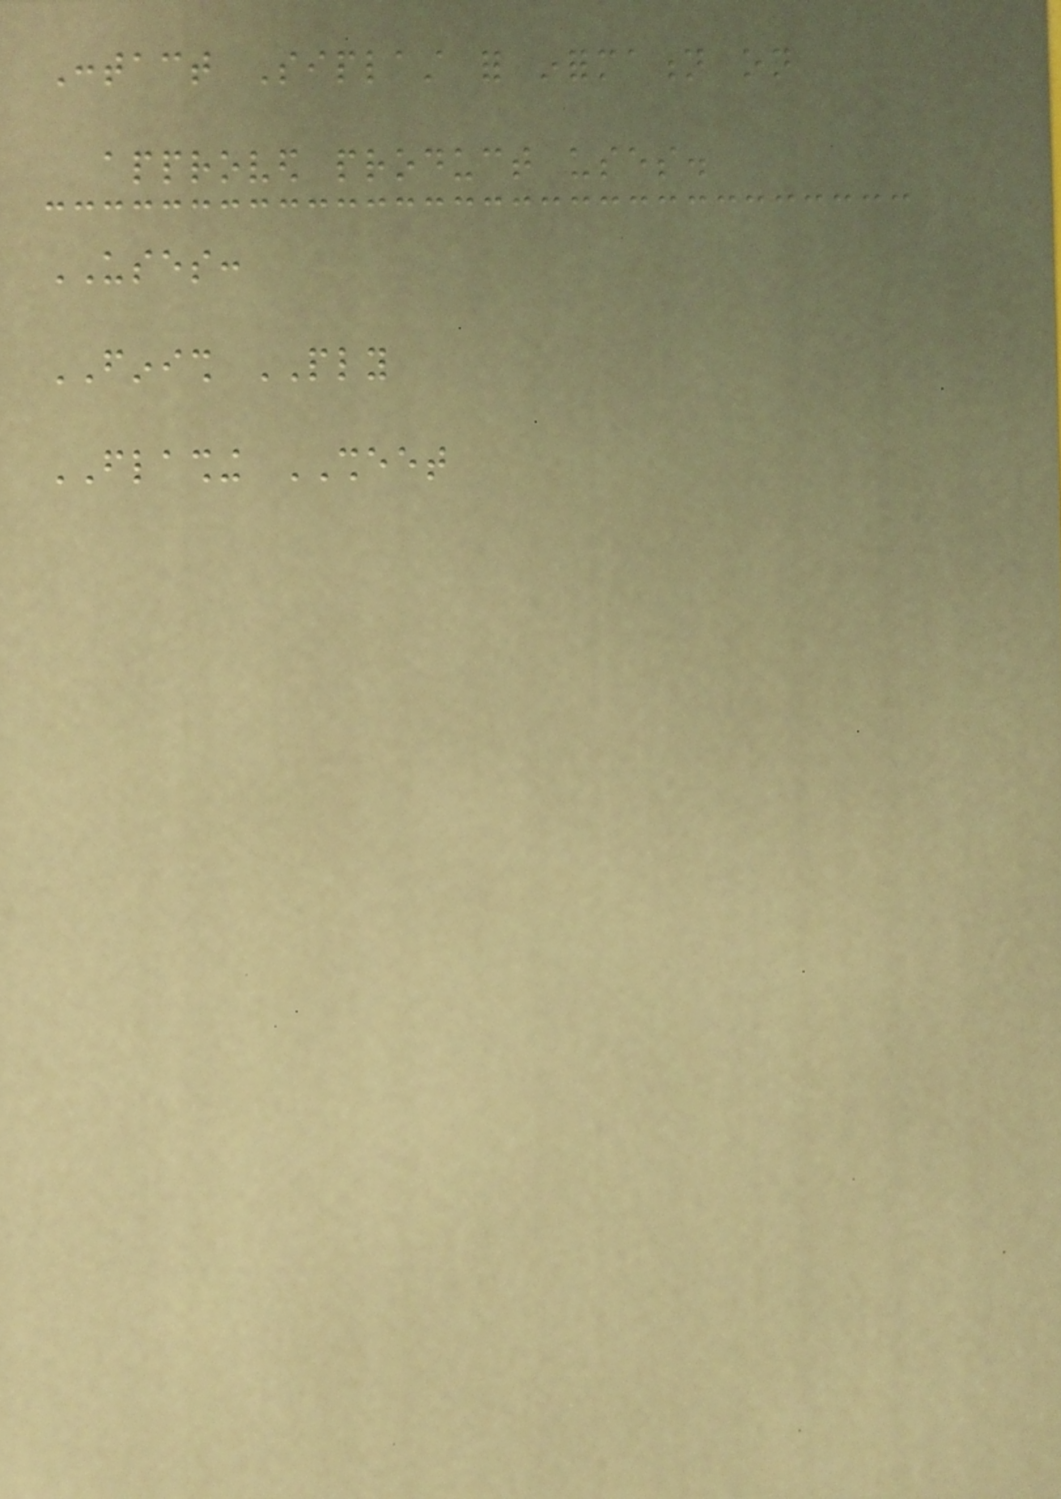Contact Siplast for information on
approved product uses.
USES:
FINISH PLY
FLASHING SHEET
